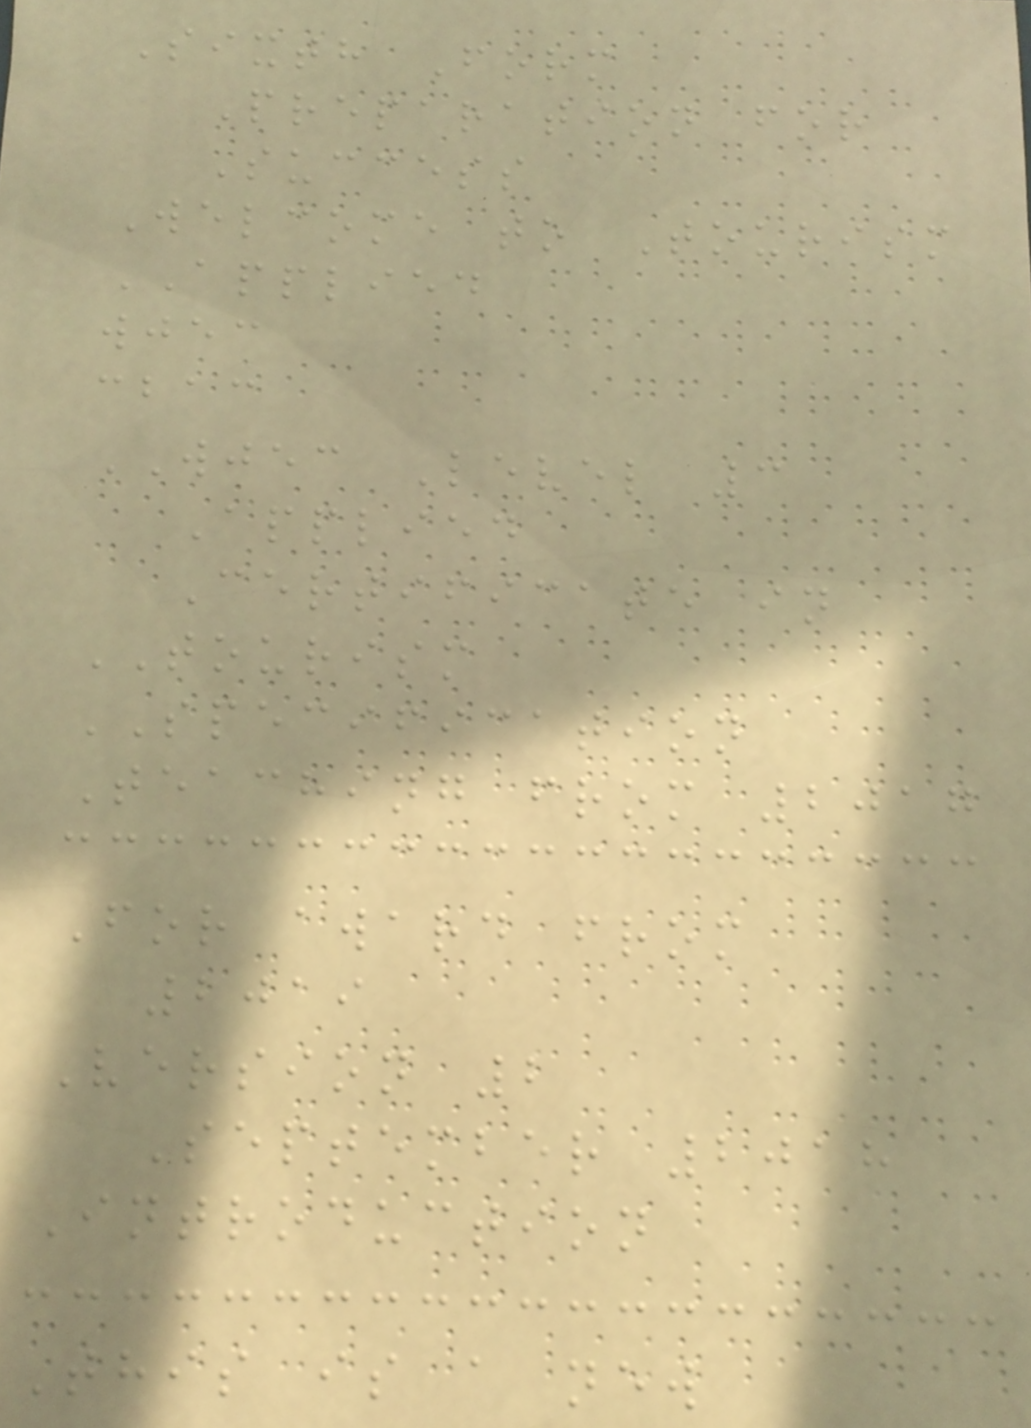Sixth Form
Preparation for
Success
Welcome to Tourism
APPLIED
wjec
cbac
WJEC Level 3
Applied
Certificate in
TOURISM
SPECIFICATION
Teaching from 2017
For award from
2019
Version 2
September 2018
Introduction
This is a new
